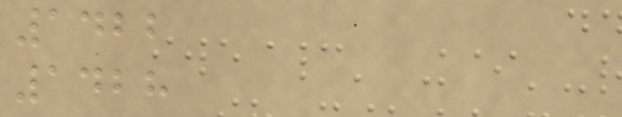1422
1428
